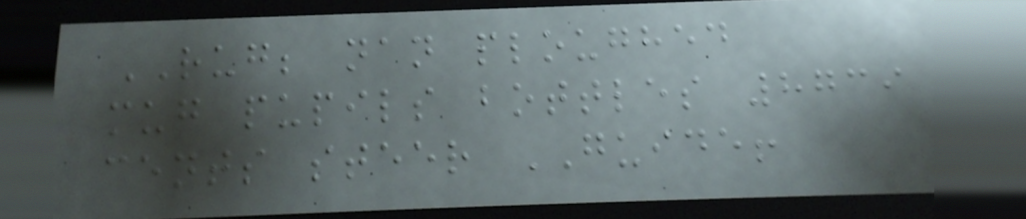RUG; nan ploughed
mug pupils bottles 8739
cents steer GUIDE!
